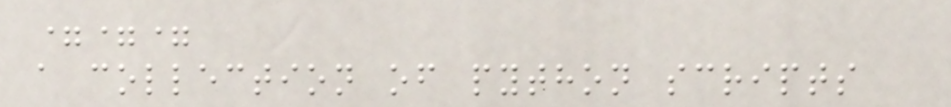===
a collection of python scripts
